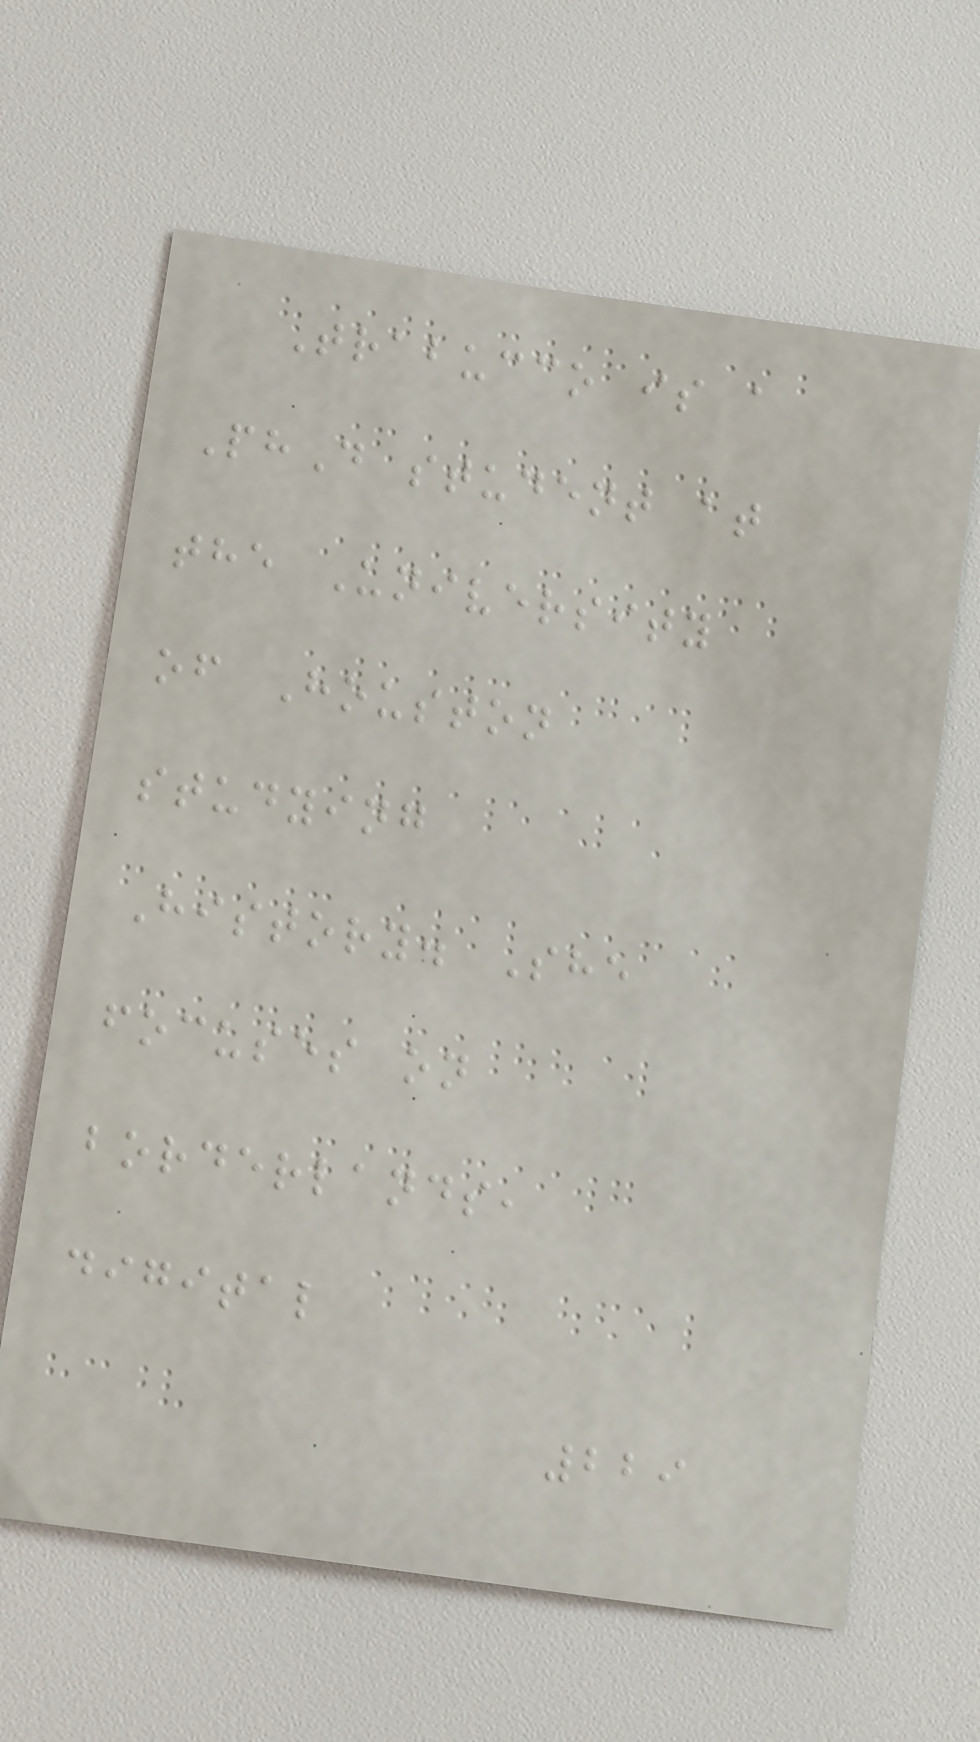Trabucco is a
PhD student at
the University
of Houston
studying
History. She
focuses on
borderlands,
digital
229
